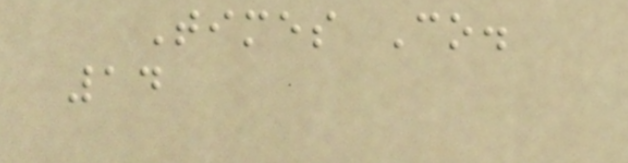Times Co.
14
